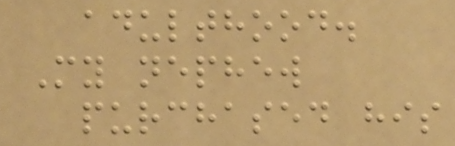adulthood.
My nephew
purchased his
